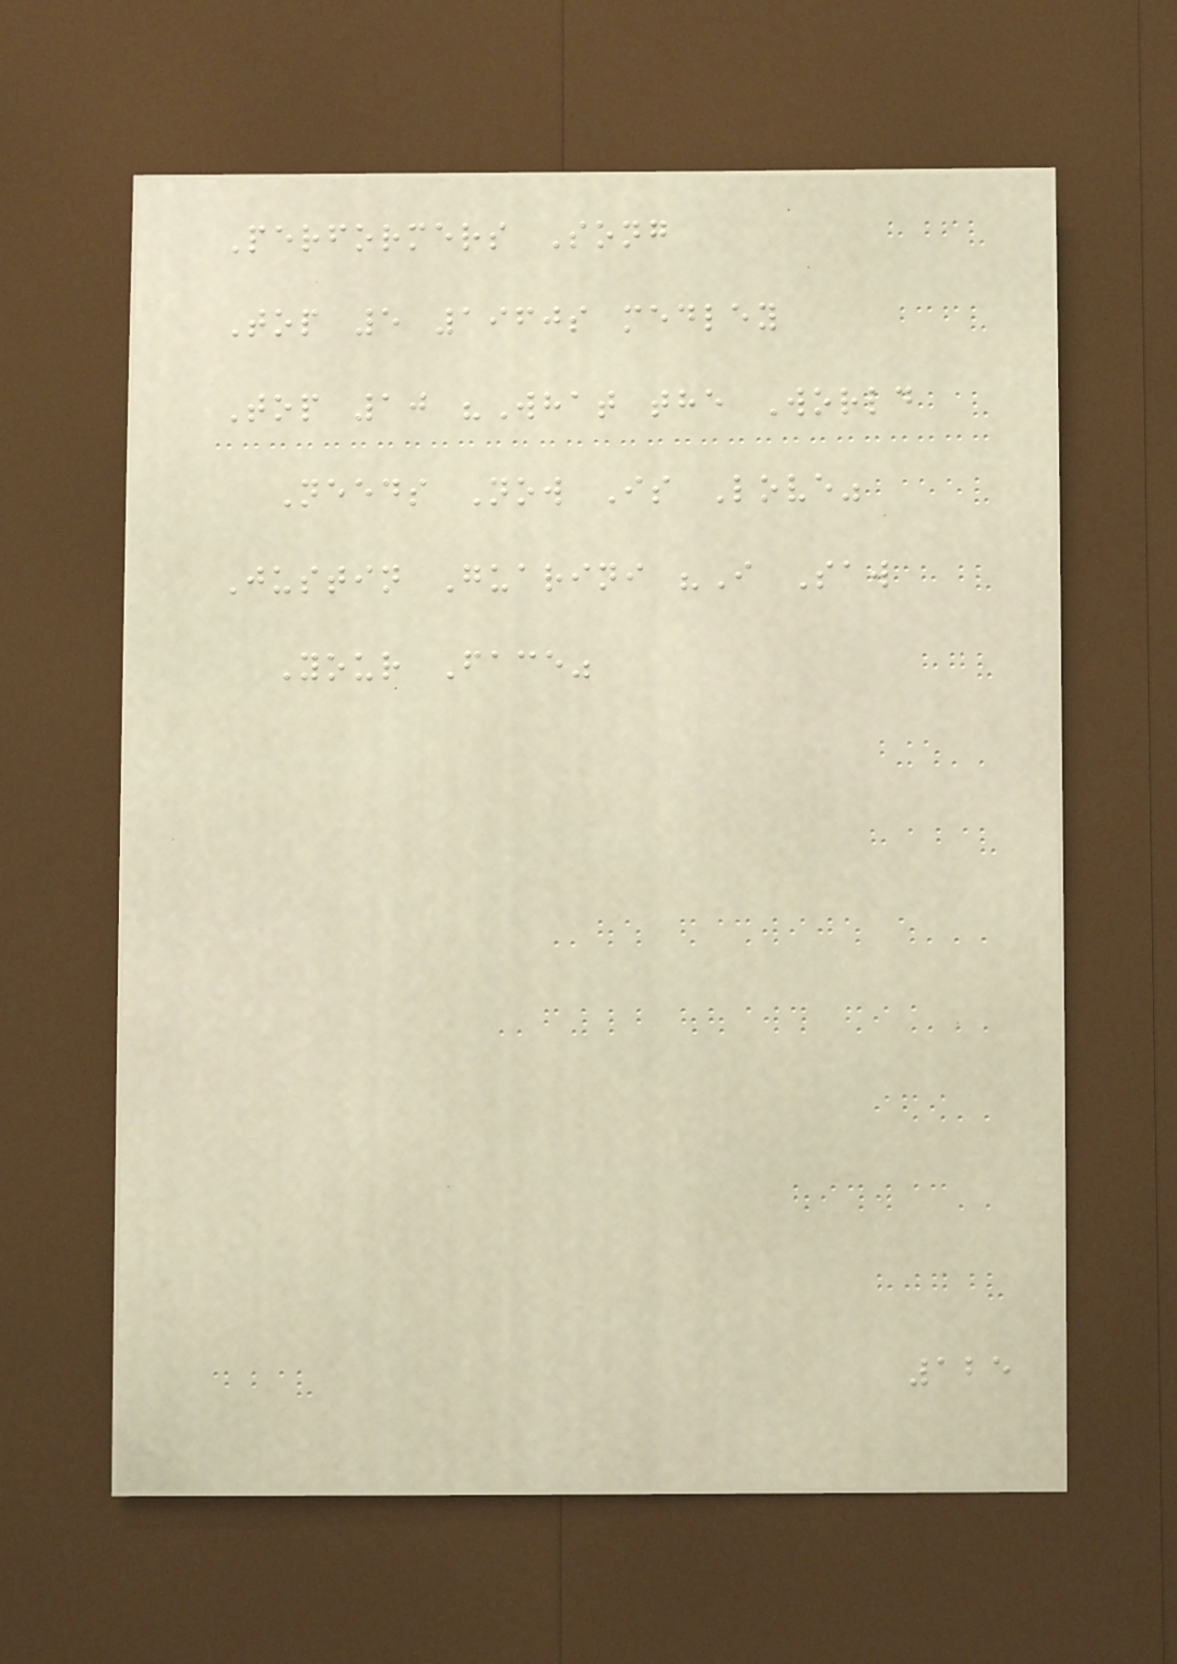Performers Song
Top 5 1960s medley
Top 10 "What the World
Needs Now Is Love"
Justin Guarini "I Saw
Your Face"
125
